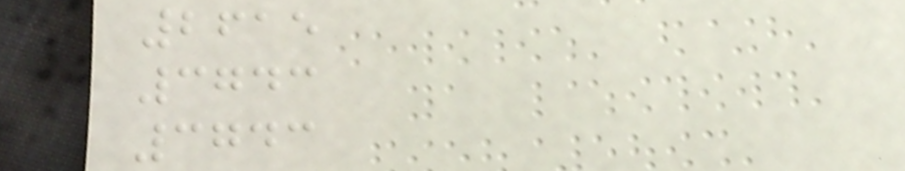2615
3743
3743
